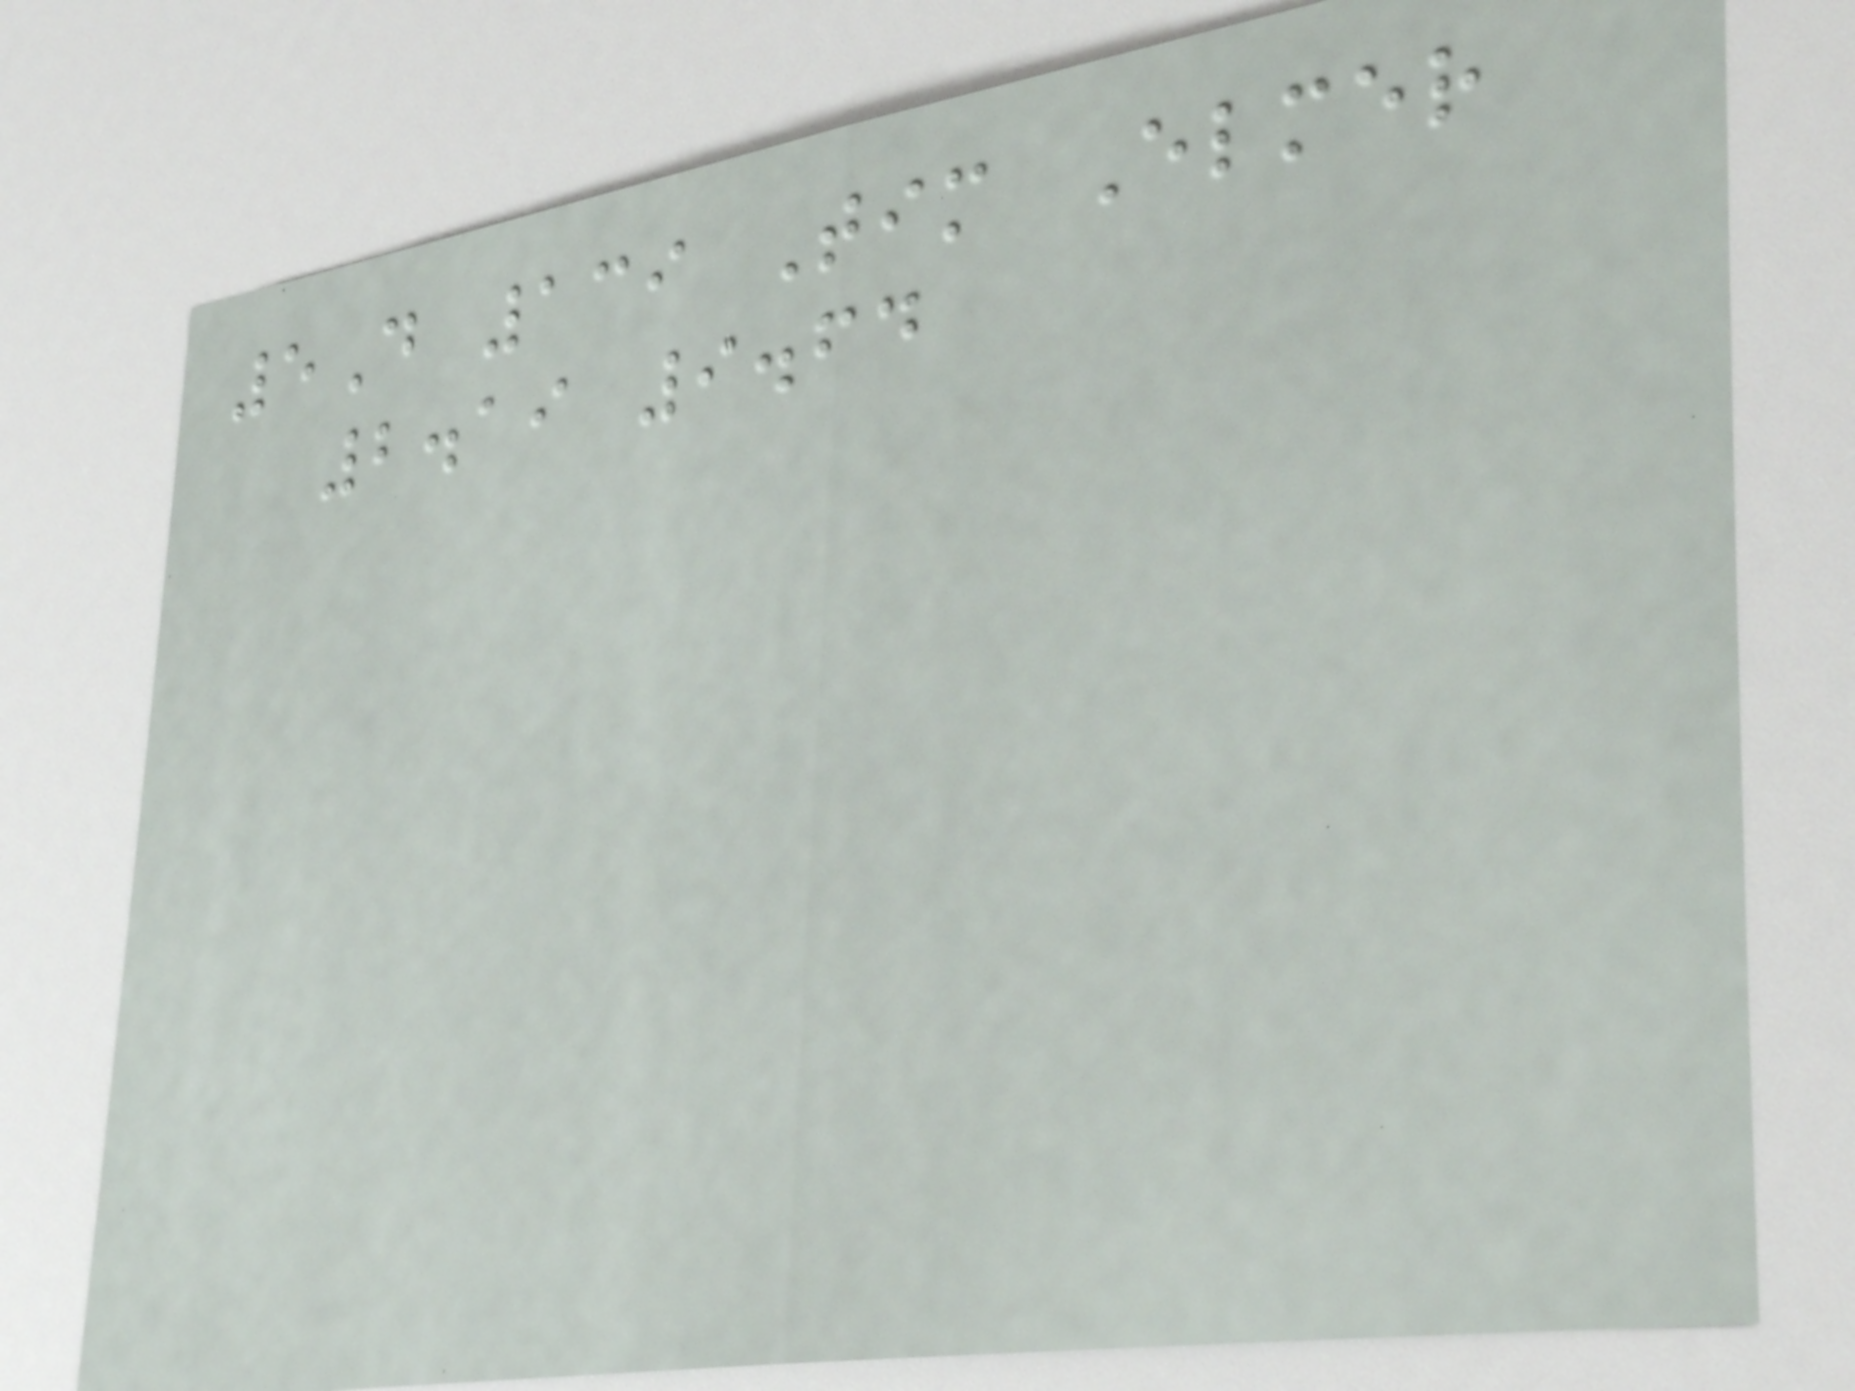5D 139 Tim Elmer
2.19 9.64
